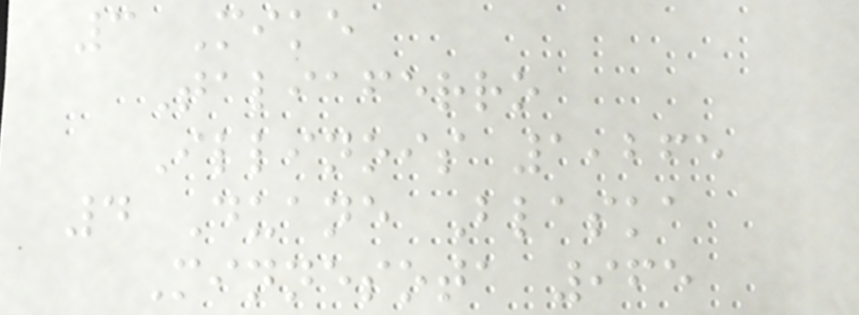3 Mike
Taliaferro
Illinois 1,265
4 Duane Blaska
Minnesota 965
